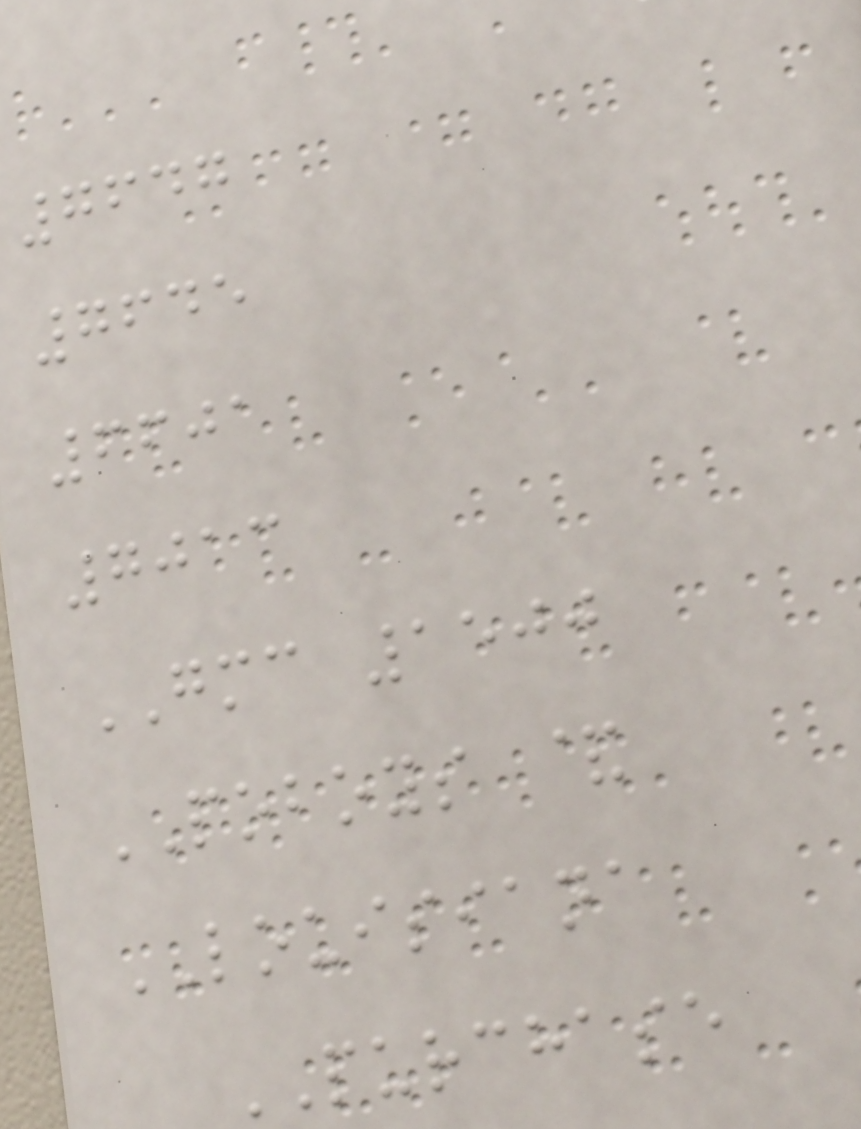7647
7645
6601
7013
GMC 1500
POBOYS &
LOUISIANA
PURCHASE
